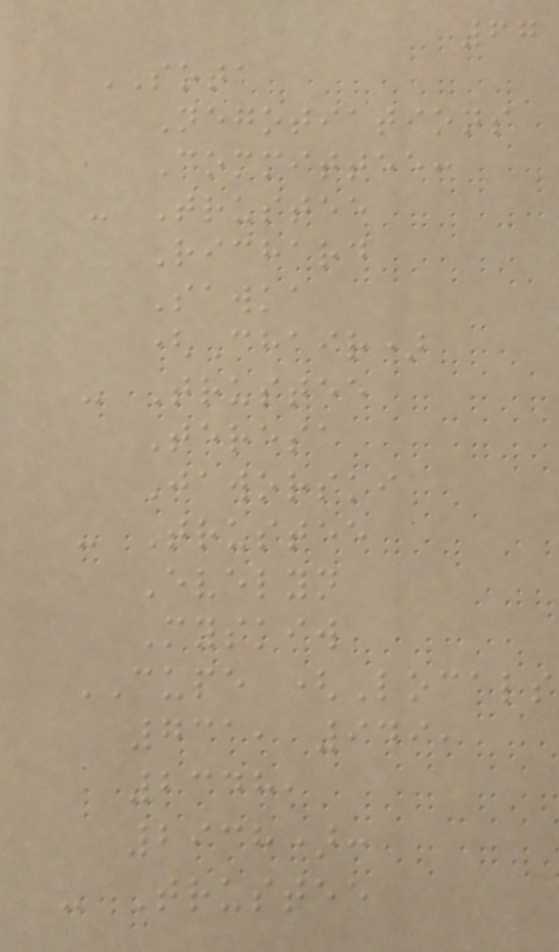67
SOTA
Negotiations
Committee:
- Trustee
Richard
Sawka
(Chair)
- Trustee
Teresa
Jaworski
- Trustee
Evelyn
Myskiw
CUPE (Locals
731, 949,
2348,
2938):
- Trustee
